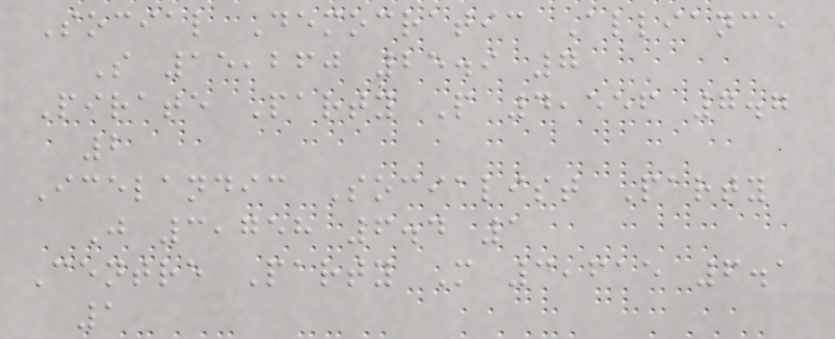Social Democratic Alliance
S 15,260 25.9 7
Pirate Party P 4,556 7.7
2
Icelandic Socialist Party
J 3,758 6.4 1
Centre Party M 3,615 6.1
1
